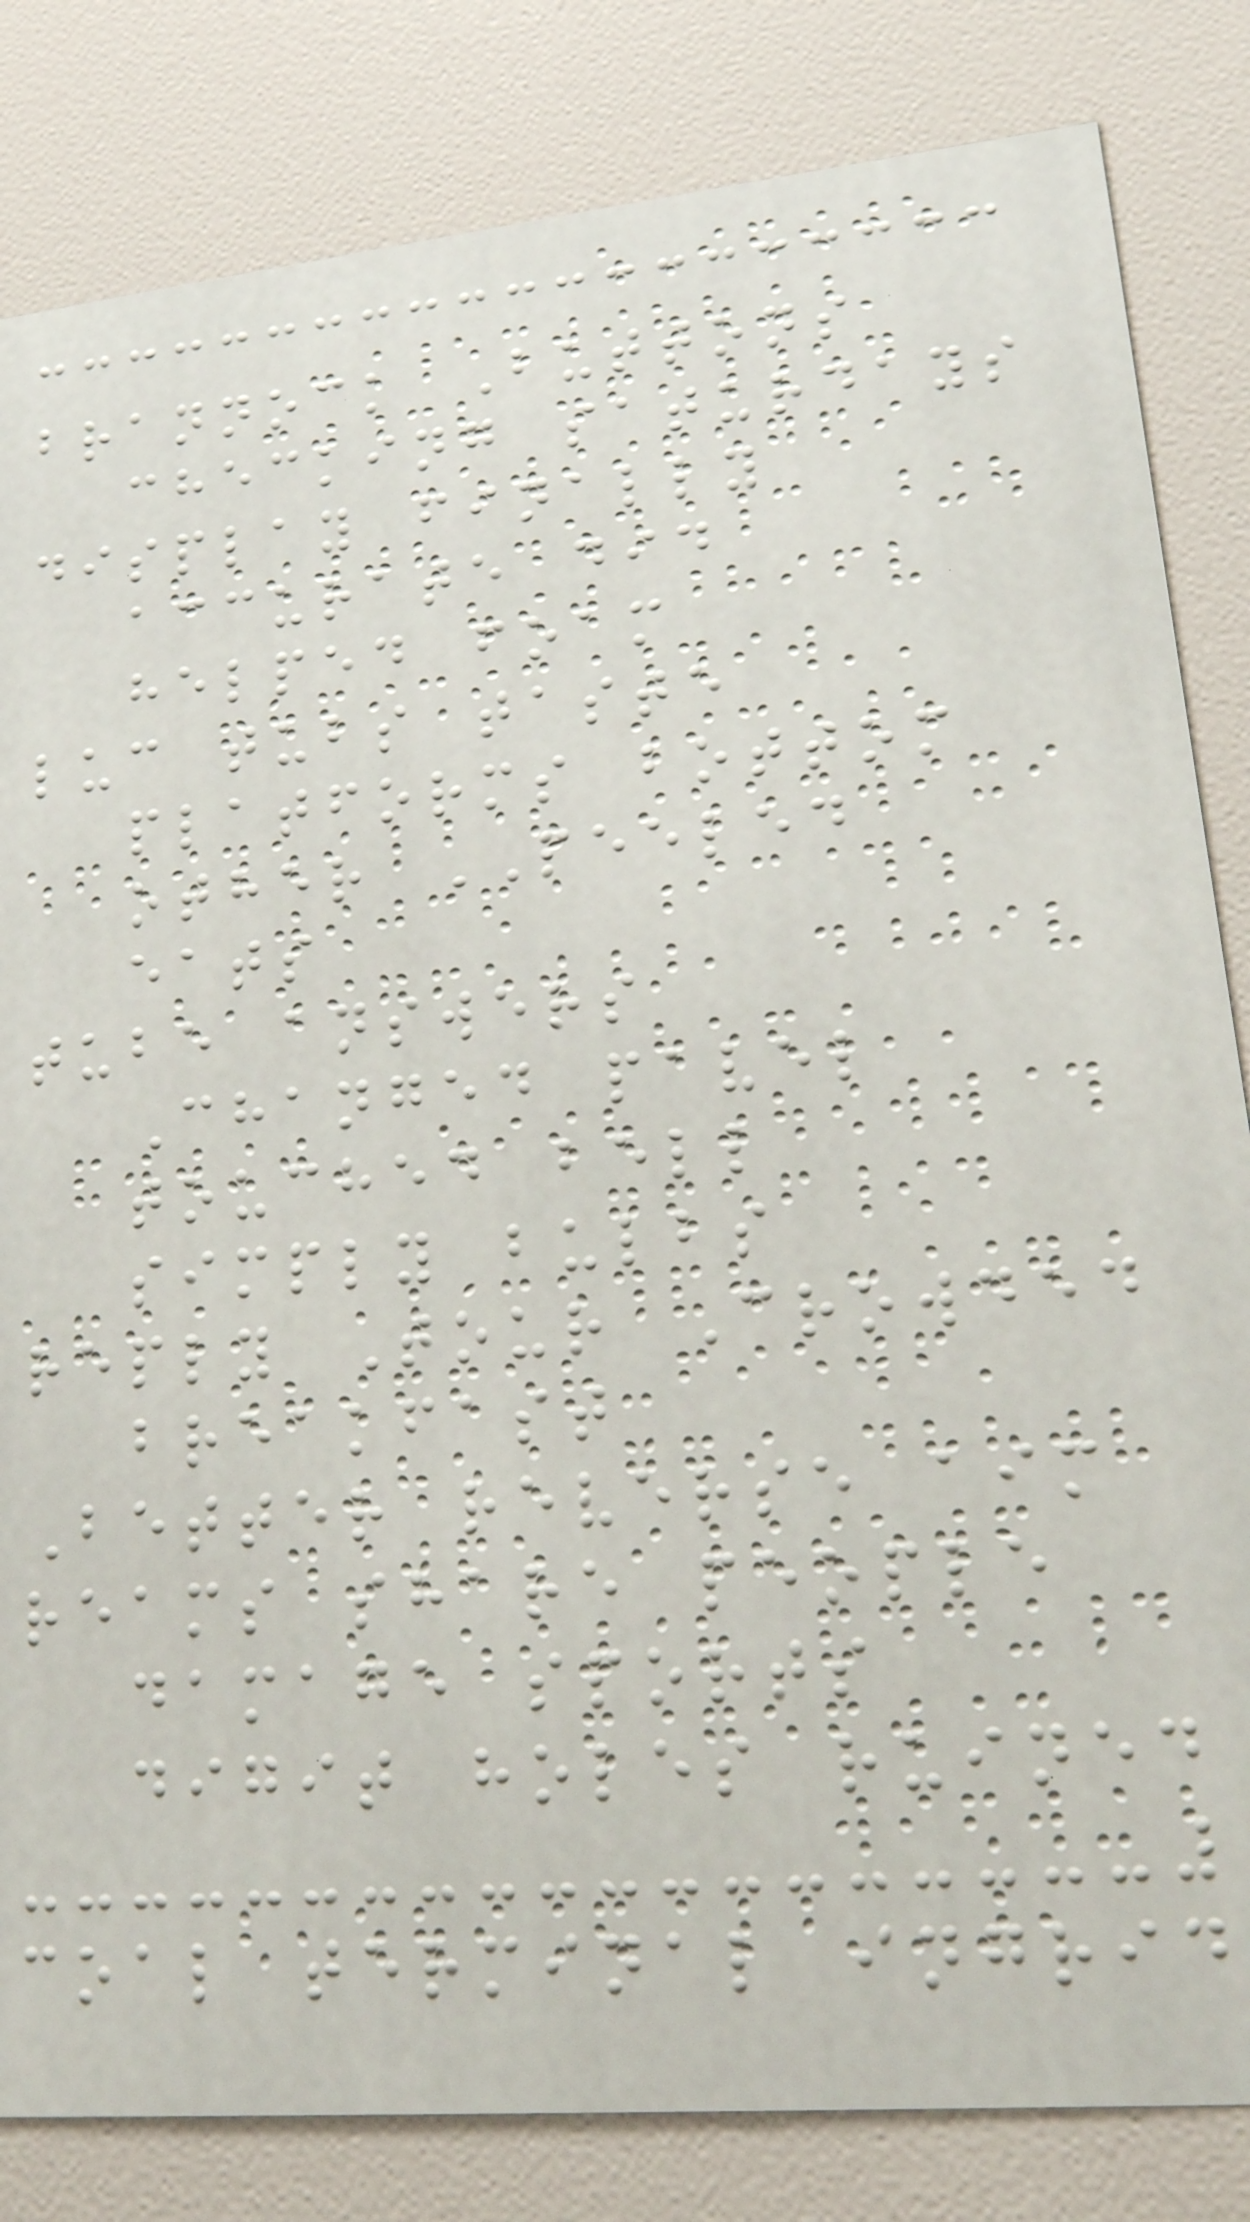brannock Buttons
checking saturdays
display finally
accurate did
helped foam
luc tubs taste
platforms bottom
other PEELED
eats
tube answers
Changed pavel
touched bell
simply bulbs
reply Tour Crowded
breakfast
Better reverse aim
reams share people
damage sports
digit holes ruined
coal terminal ingrid
